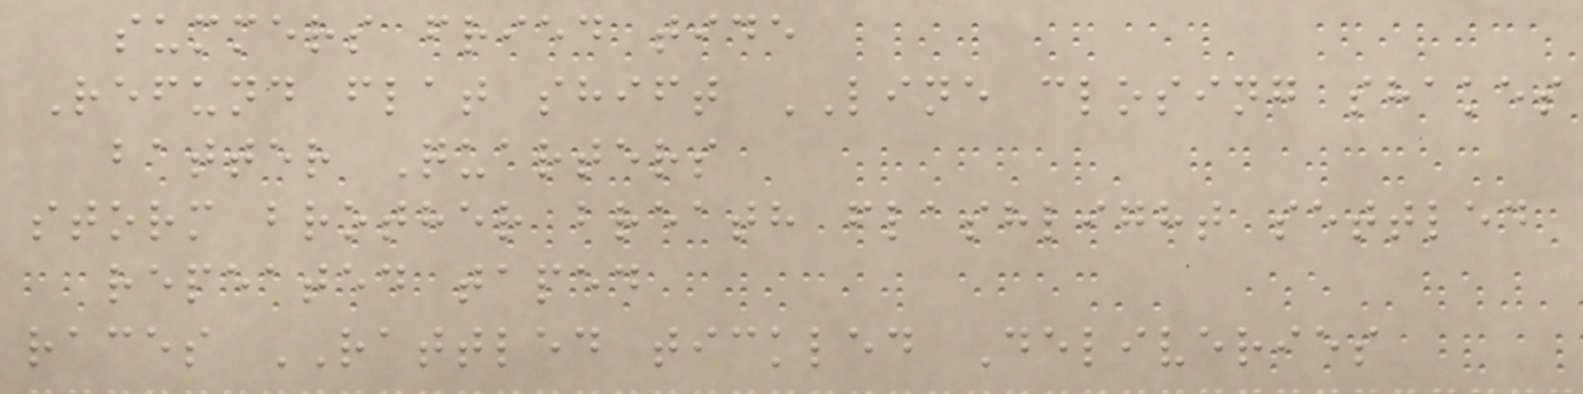summers fried tide
Refund flat shift LINE closing shakes
batter Quarters
storm brother breath flashlight settled
repeated taped
races RATTLED tickled Deliveries
